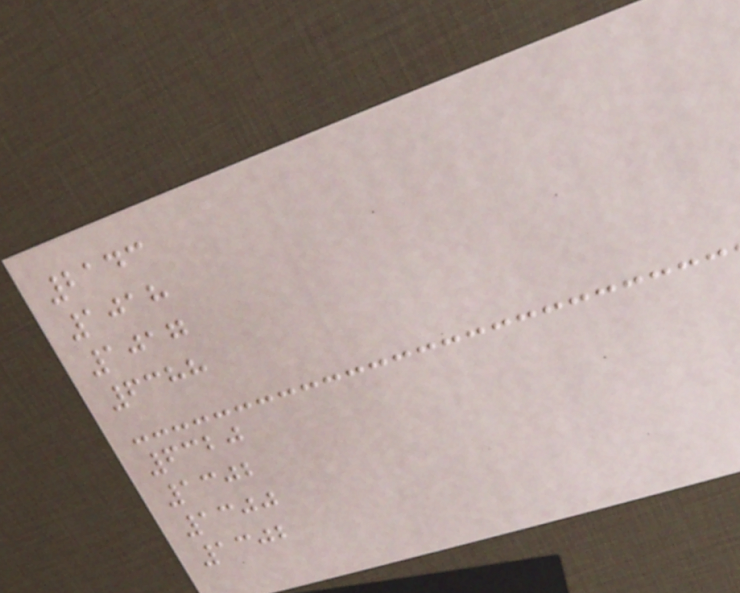2143
1018
1017
6388
6320
1302
1300
1302
